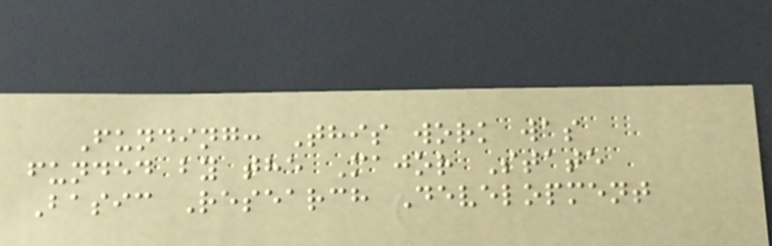Funding: This work was
funded by the Major State
Basic Research Development
